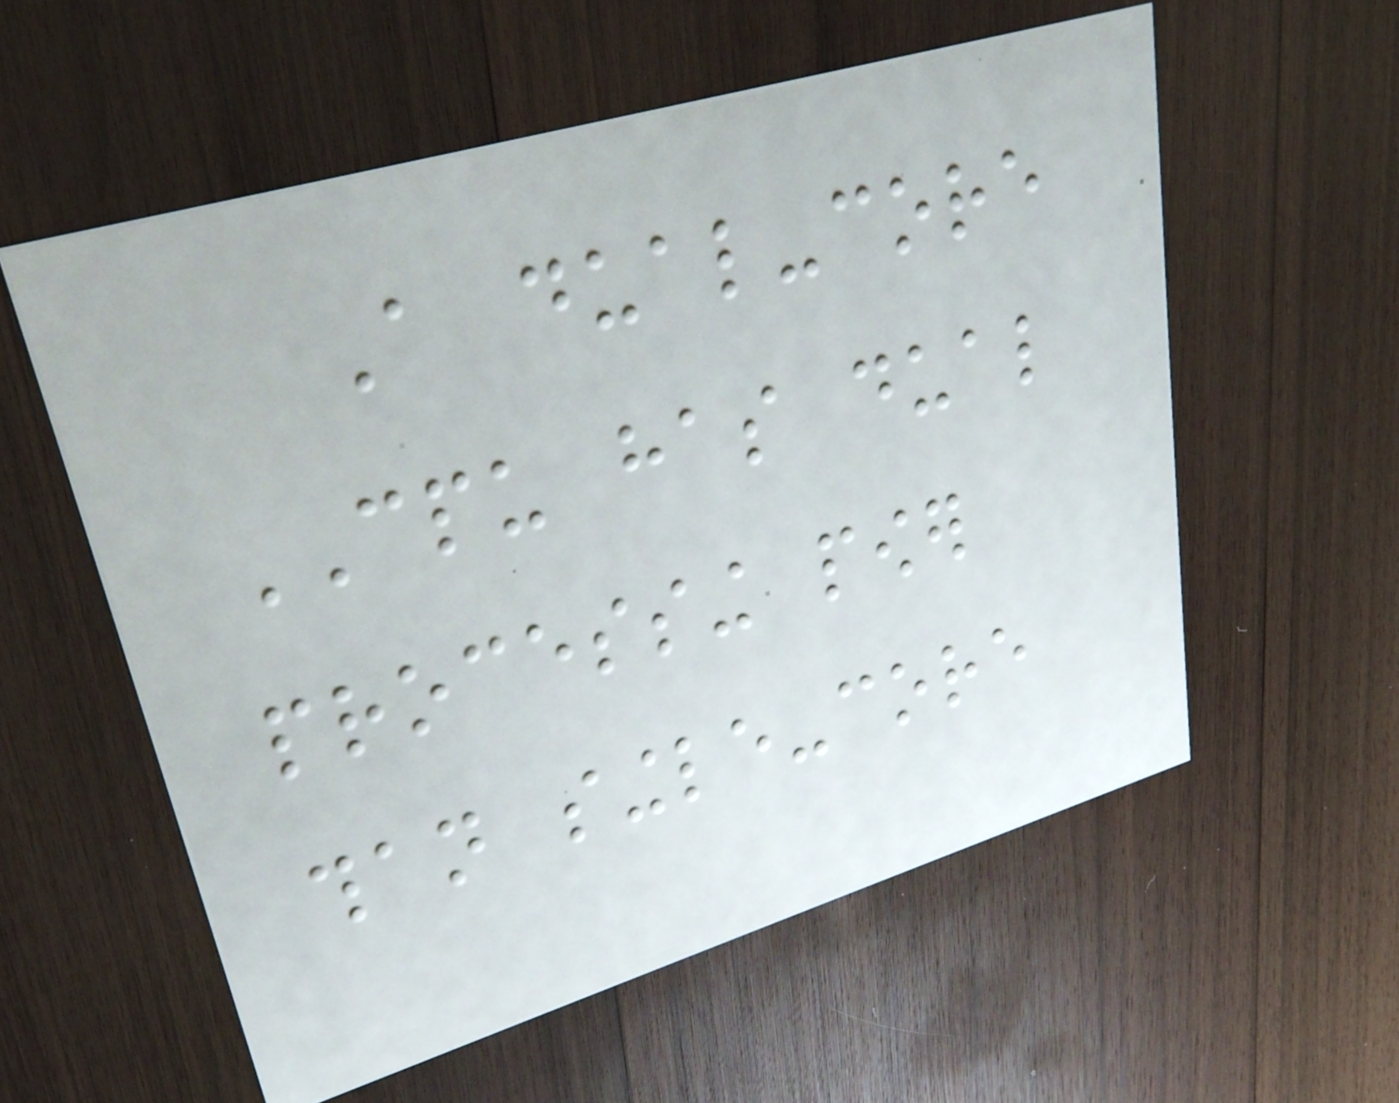A dual-core
CPU has dual
processing power
than single-core
